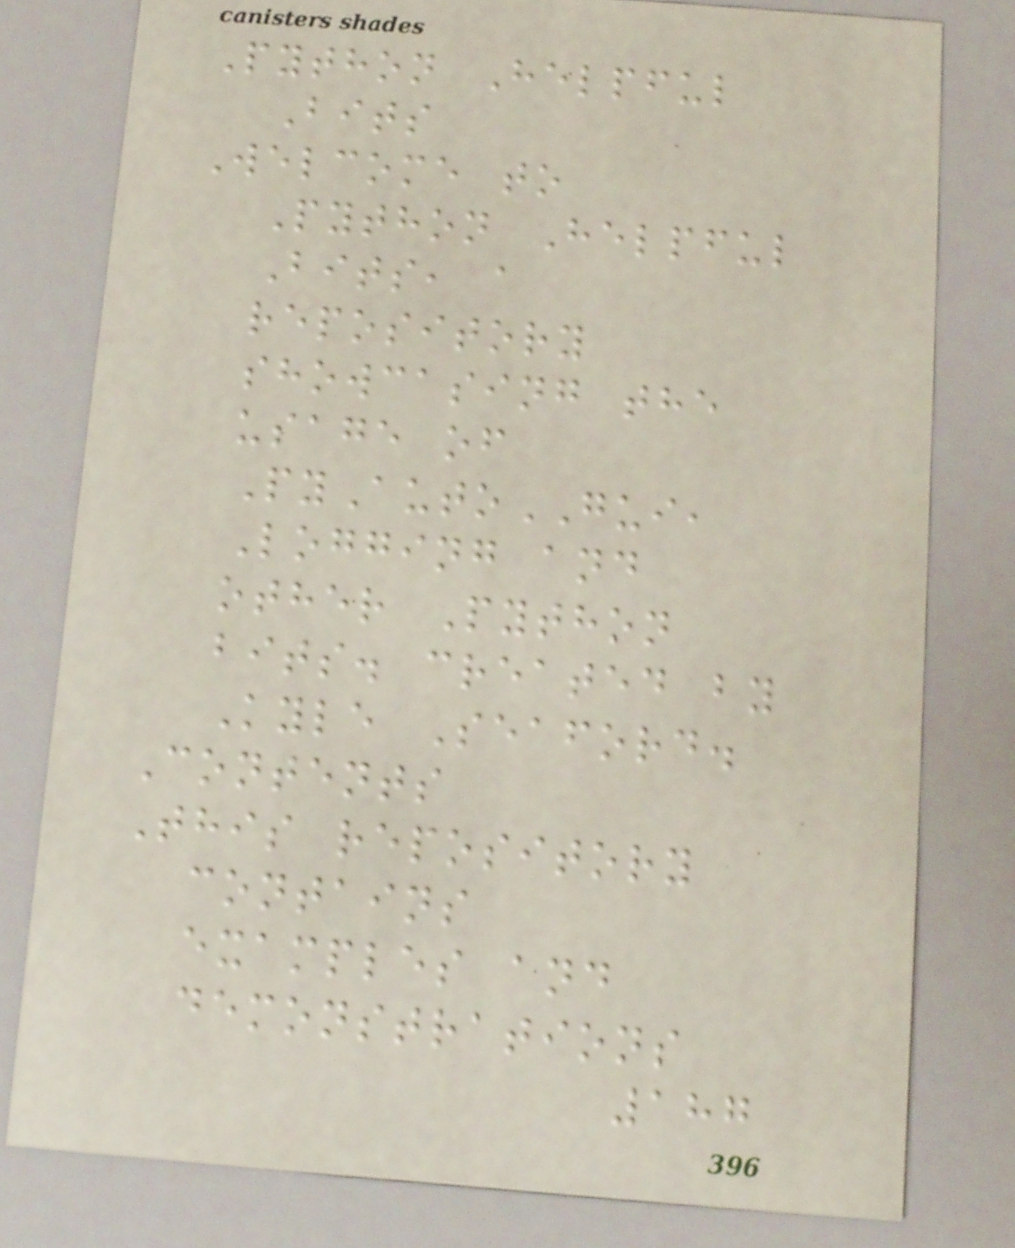Python Helpful
Bits
Welcome to
Python Helpful
Bits, a
repository
showcasing the
usage of
PyAutoGUI,
Logging and
other Python
bits. created by
Kyle Seaford.
Contents
This repository
contains
examples and
demonstrations
187
